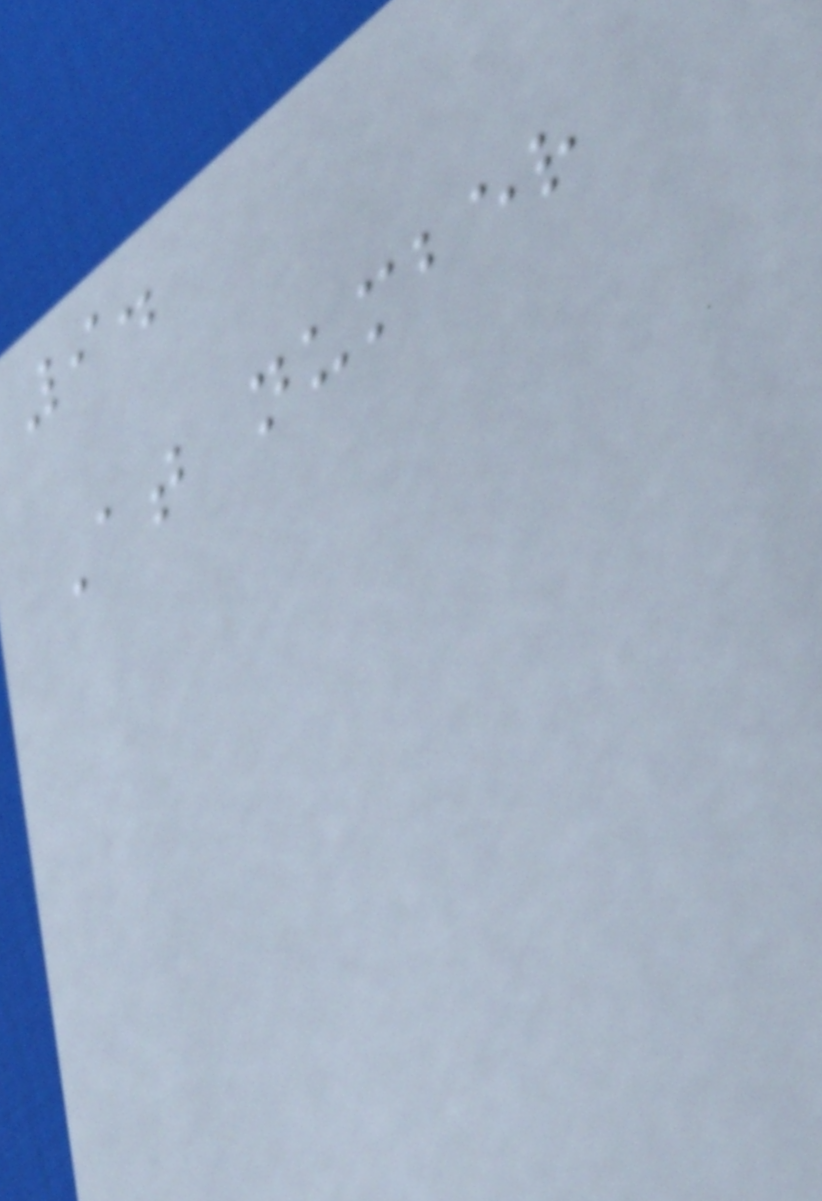9.
At number
